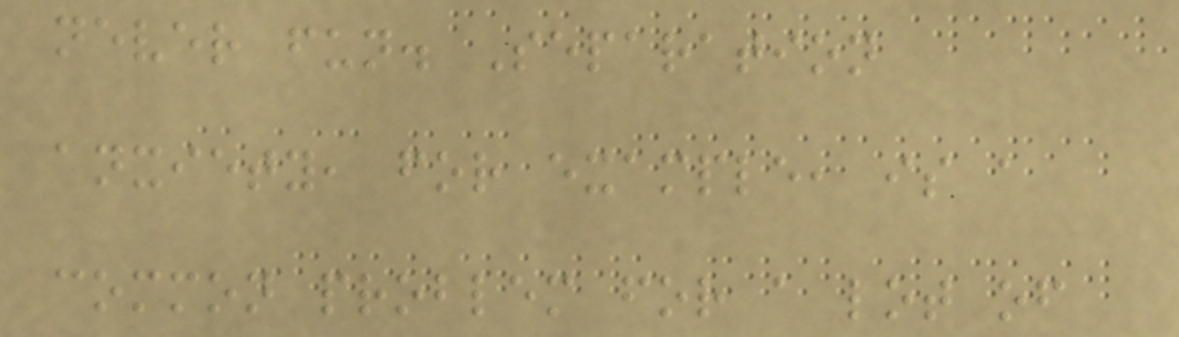never fun. Separation
anxiety, for example, is a
common problem for a lot of
